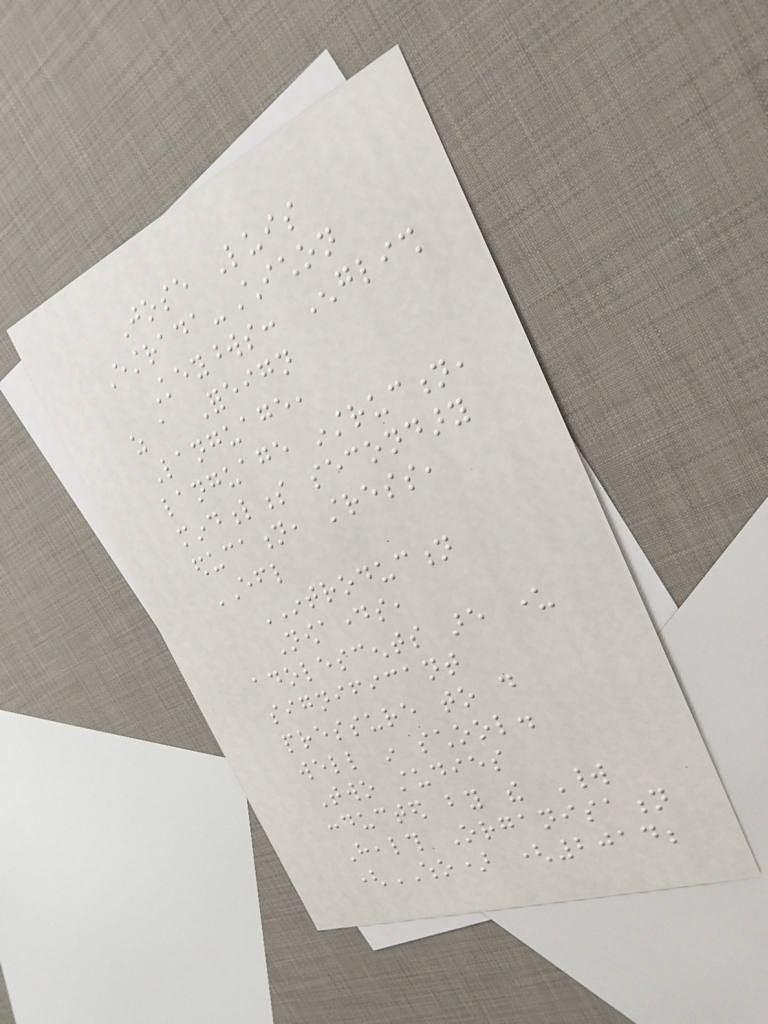Jose Luis
Estrada-Chichon
Keywords: English
as a Foreign
Language,
language instruction,
mindfulness secondary
education, stress,
EFL
INTRODUCTION
Nowadays,
adolescents are under
significant
pressure to do
well in school.
Two studies
conducted by the World
Health Organisation
(WHO) (2014;
